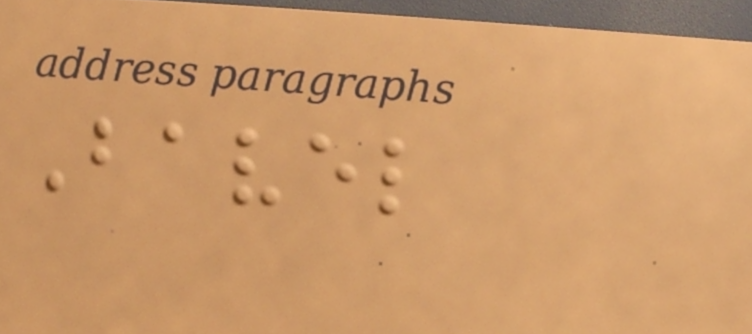Bavel
